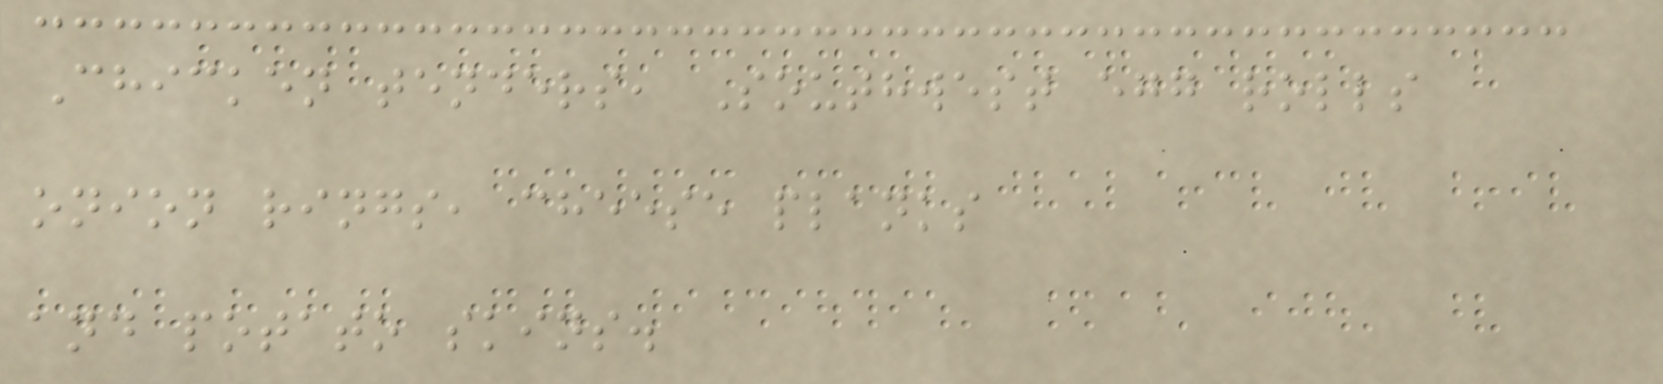Chicken tenders, Southwest egg rolls
onion rings, cheese planks
and potato skins.
